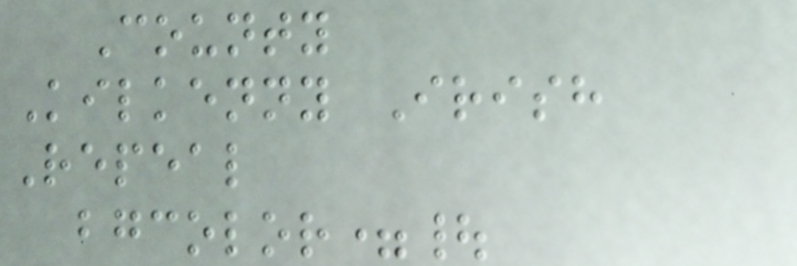County
Kilkenny Irish
Repeal
bgcolor=|
